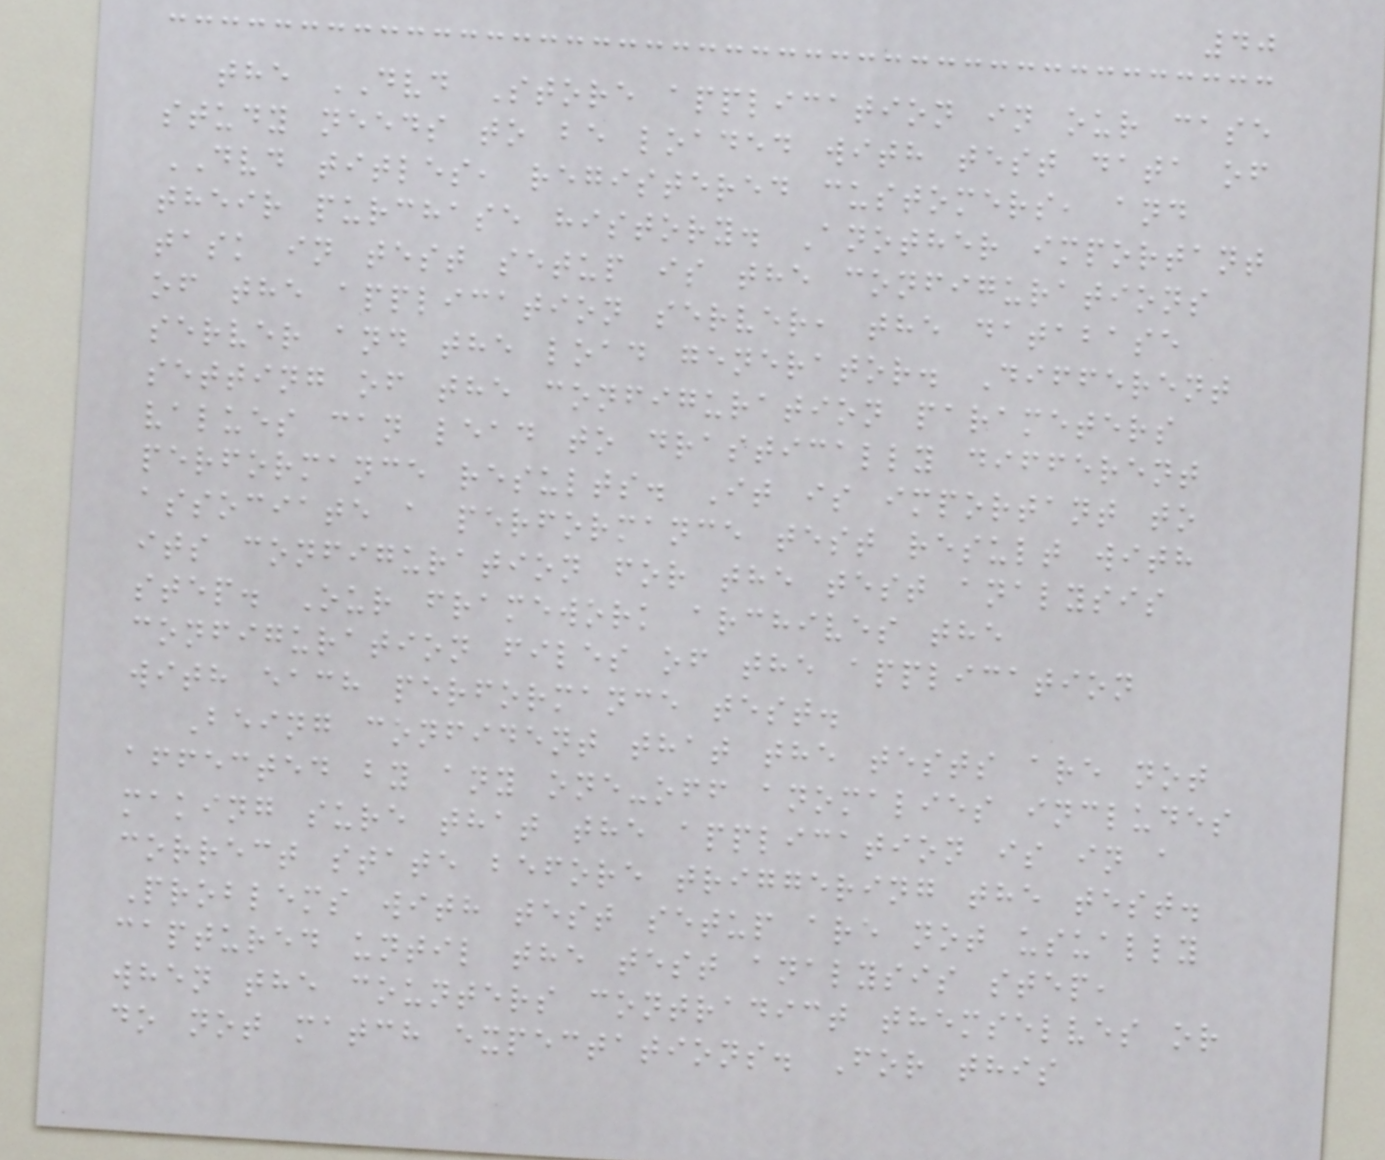40
the DVD Store application in our case
study needs to be loaded with test data of
DVD titles, registered customers, and
their purchase history. Another important
task in test setup is the configurations
of the application server, the database
server and the load generator. Different
setting of the configuration parameters
values can lead to drastically different
performance results. It is important to
associate a performance test result with
its configuration for the test analysis
step. Our framework archives the
configuration files of the application
with each performance test.
Being confident that the tests are not
affected by any one-off anomalies includes
making sure that the application is in a
correct state before triggering the test.
Problems with test setup are not usually
captured until the test analysis step,
when the counters contradict themselves or
do not match expectations. For this
